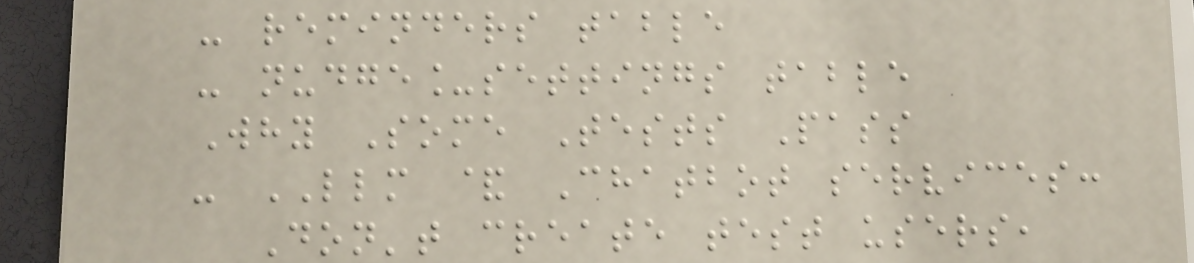- reminders table
- nudge_settings table
Why Some Tests Pass
- LLM & Chatbot services:
Don't create test users,
